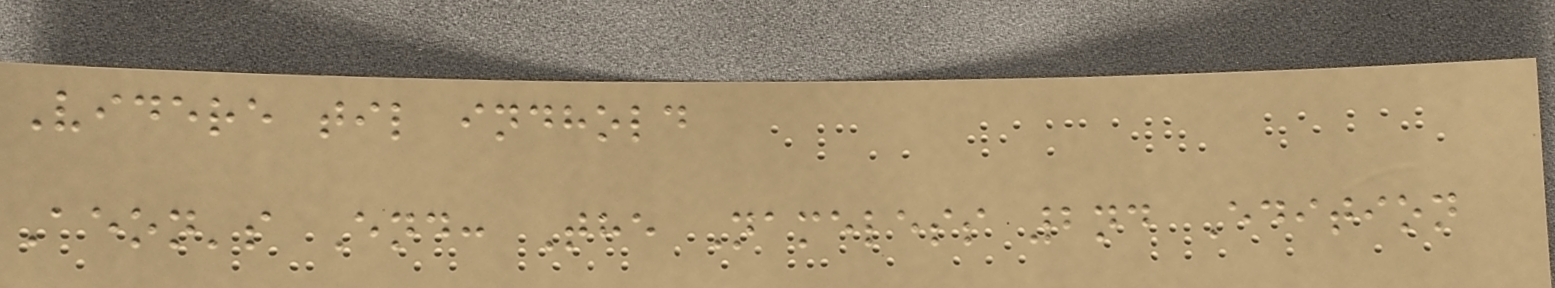Videre til indhold
Aeon's End: The Nameless 2nd Edition
